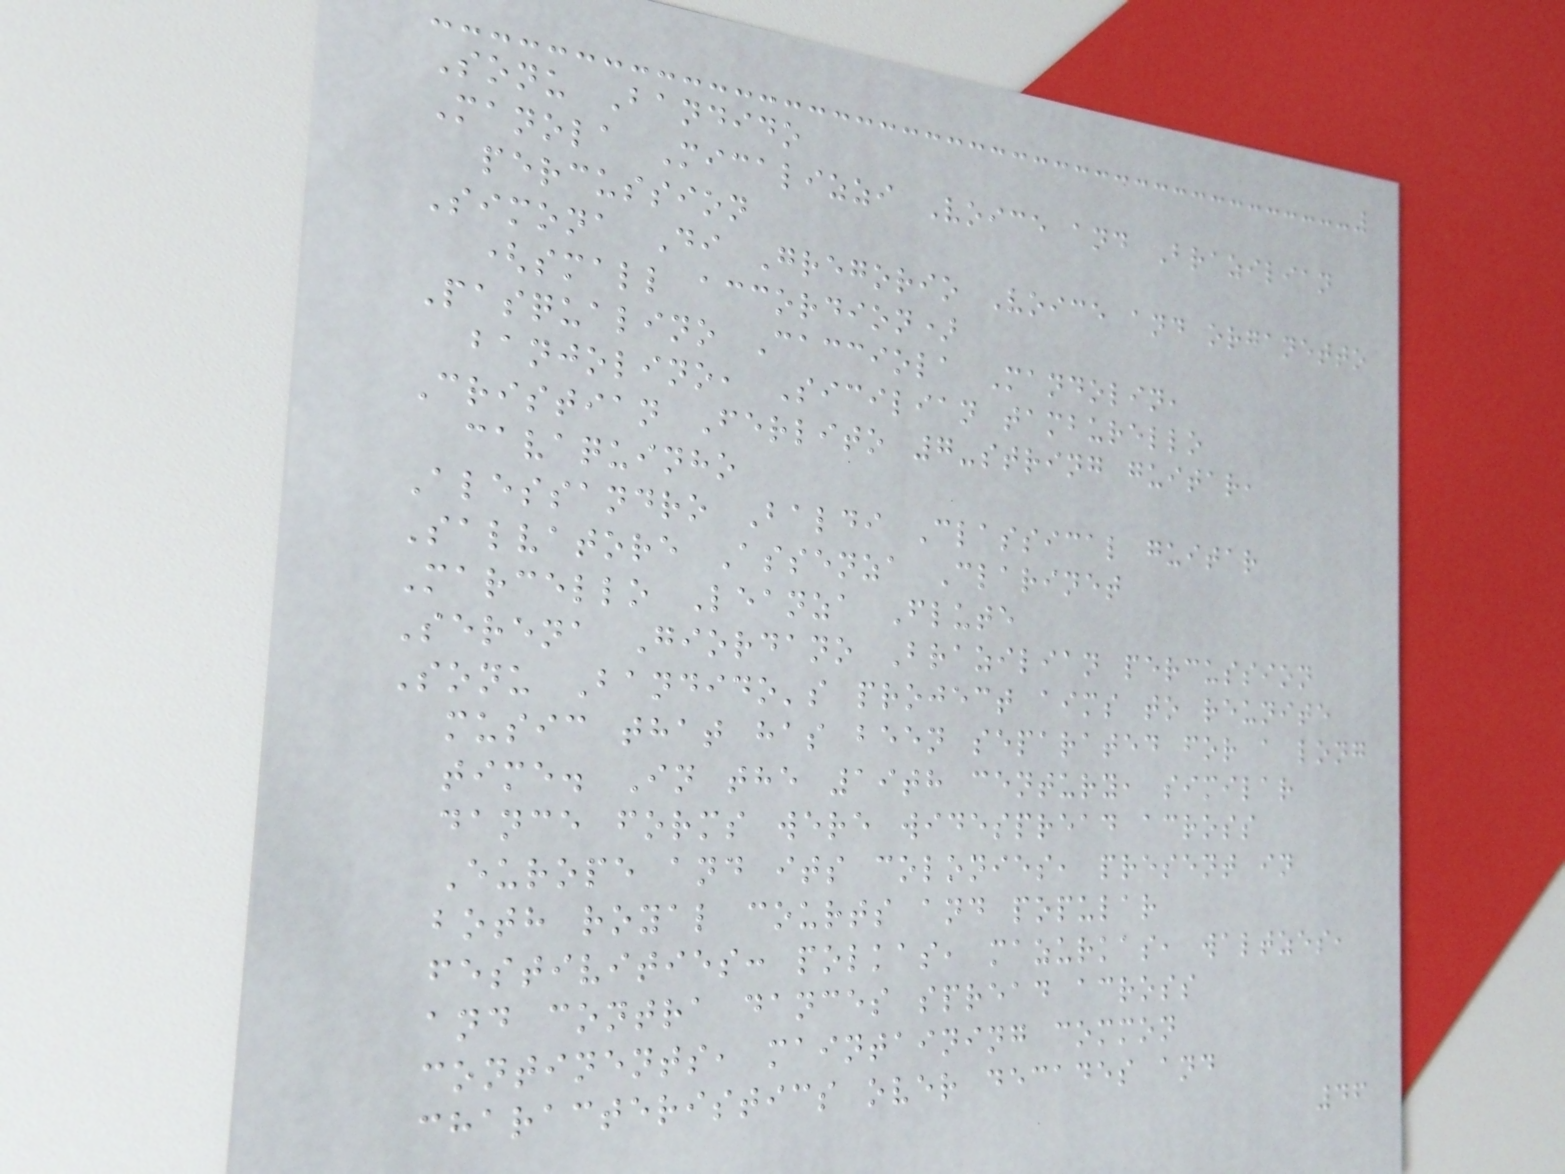Sonu Bandido
Manola Micalizzi Voice and Brazilian
percussion
Simona Di Gregorio Voice and organetto
(small accordion)
Pasqualino Cacciola Mandolin,
banjolino, Sicilian tamburello
Cristian Ferlito 7-string guitar,
cavaquinho
Alessandro Baldi Classical guitar
Salvatore Assenza Clarinet
Marcello Leanza Flute
Serena Giordano Brazilian percussion
Sonu Bandido's project aims to reunite
music that has been separated for a long
time. In the 19th century, similar
dance forms were widespread across
Europe and its colonies, present in
both royal courts and popular
festivities: polkas, mazurkas, waltzes,
and contra dances spread across
continents, maintaining common
characteristics over decades and
46
